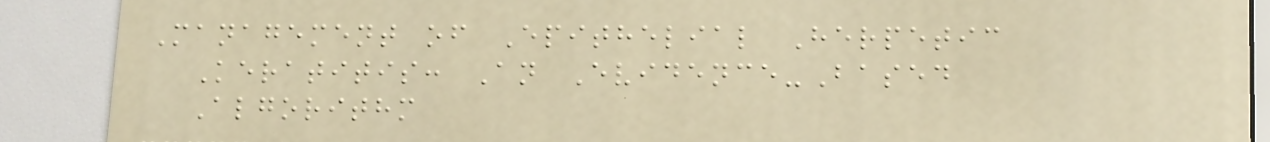Management of Epithelial Herpetic
Keratitis: An Evidence-Based
Algorithm
